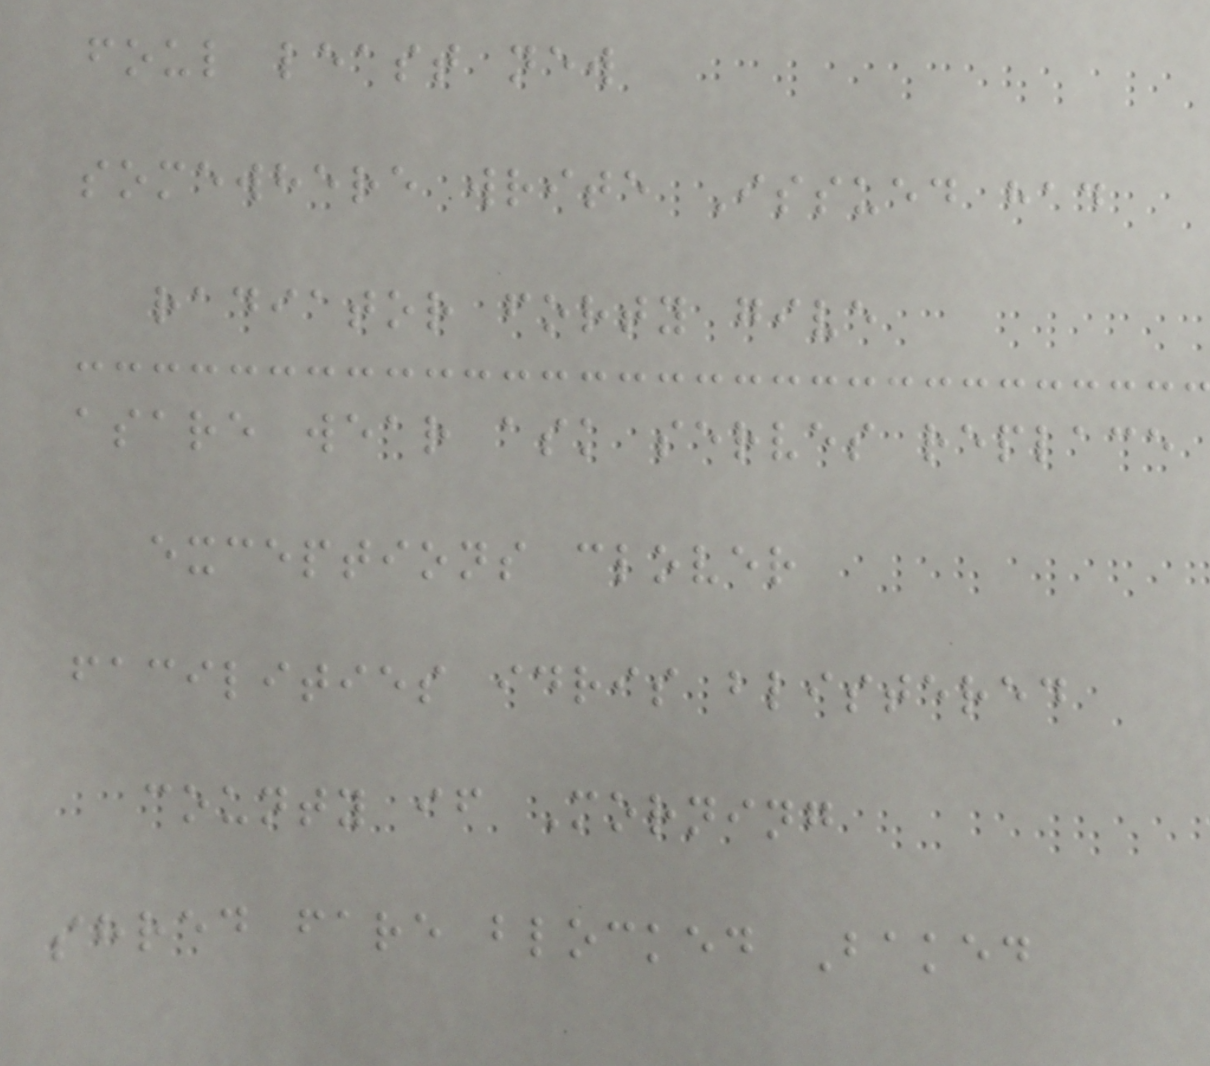foul least new
somewhere write Issued had
radiator forty give
asare wear ask serves replace
exceptions clover
facilities idris blistered
county if Morning
shred fare blocked Baked
